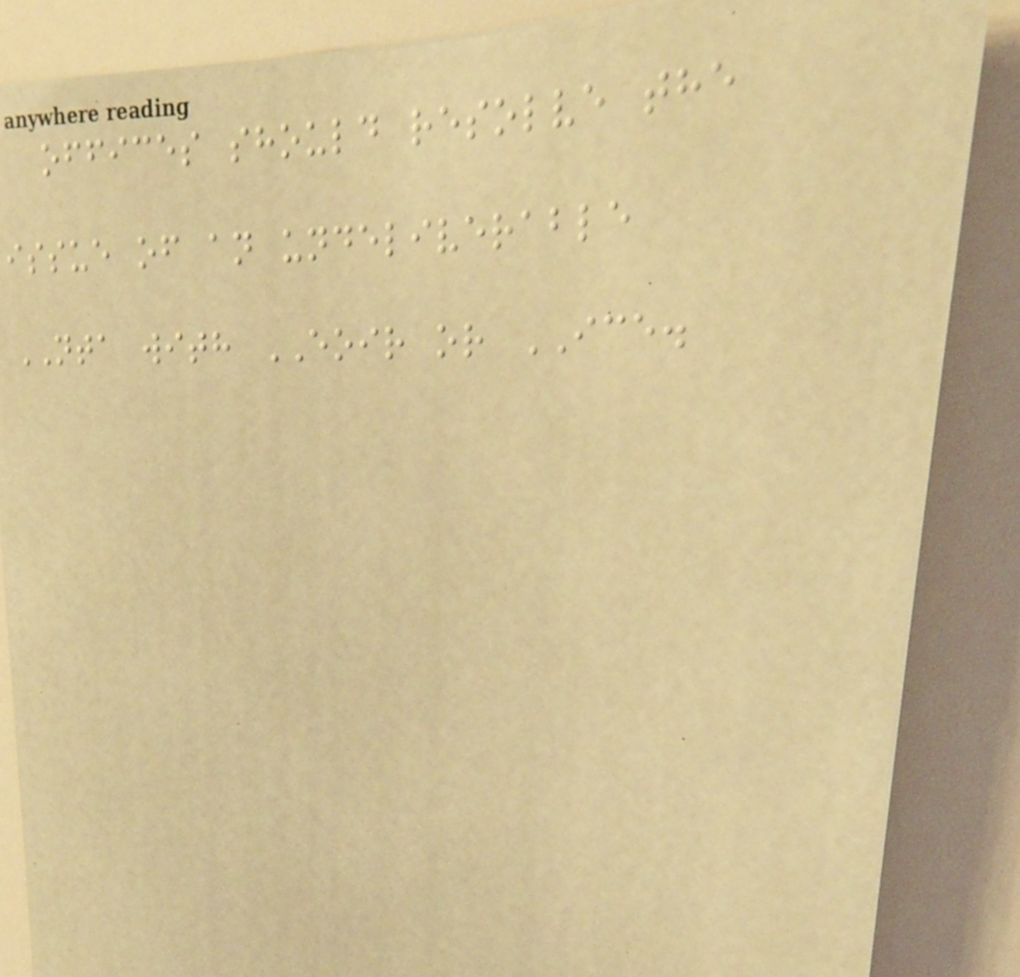offices should resolve the
issue of an undeliverable
NTA with EOIR or ICE.
